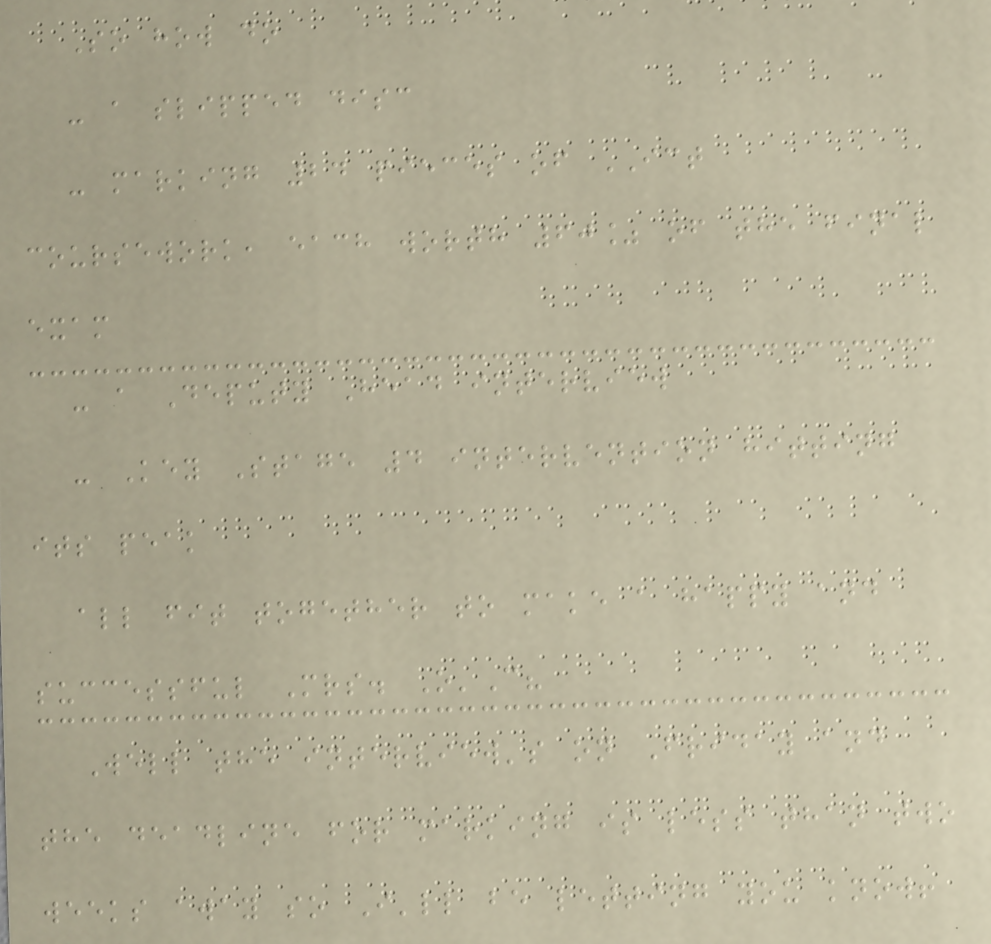So how do
- a slipped disc
- marking 24 pieces of ICT
coursework, each worth 60% of the final
exam
- a Deputy Head interview
- Key Stage 4 intervention hitting
its peak
all fit together to make a happy and
successful Mrs. O'C?
Well the interview's on Friday and
the deadline for marking is less than two
weeks away so I'll be letting you know!
